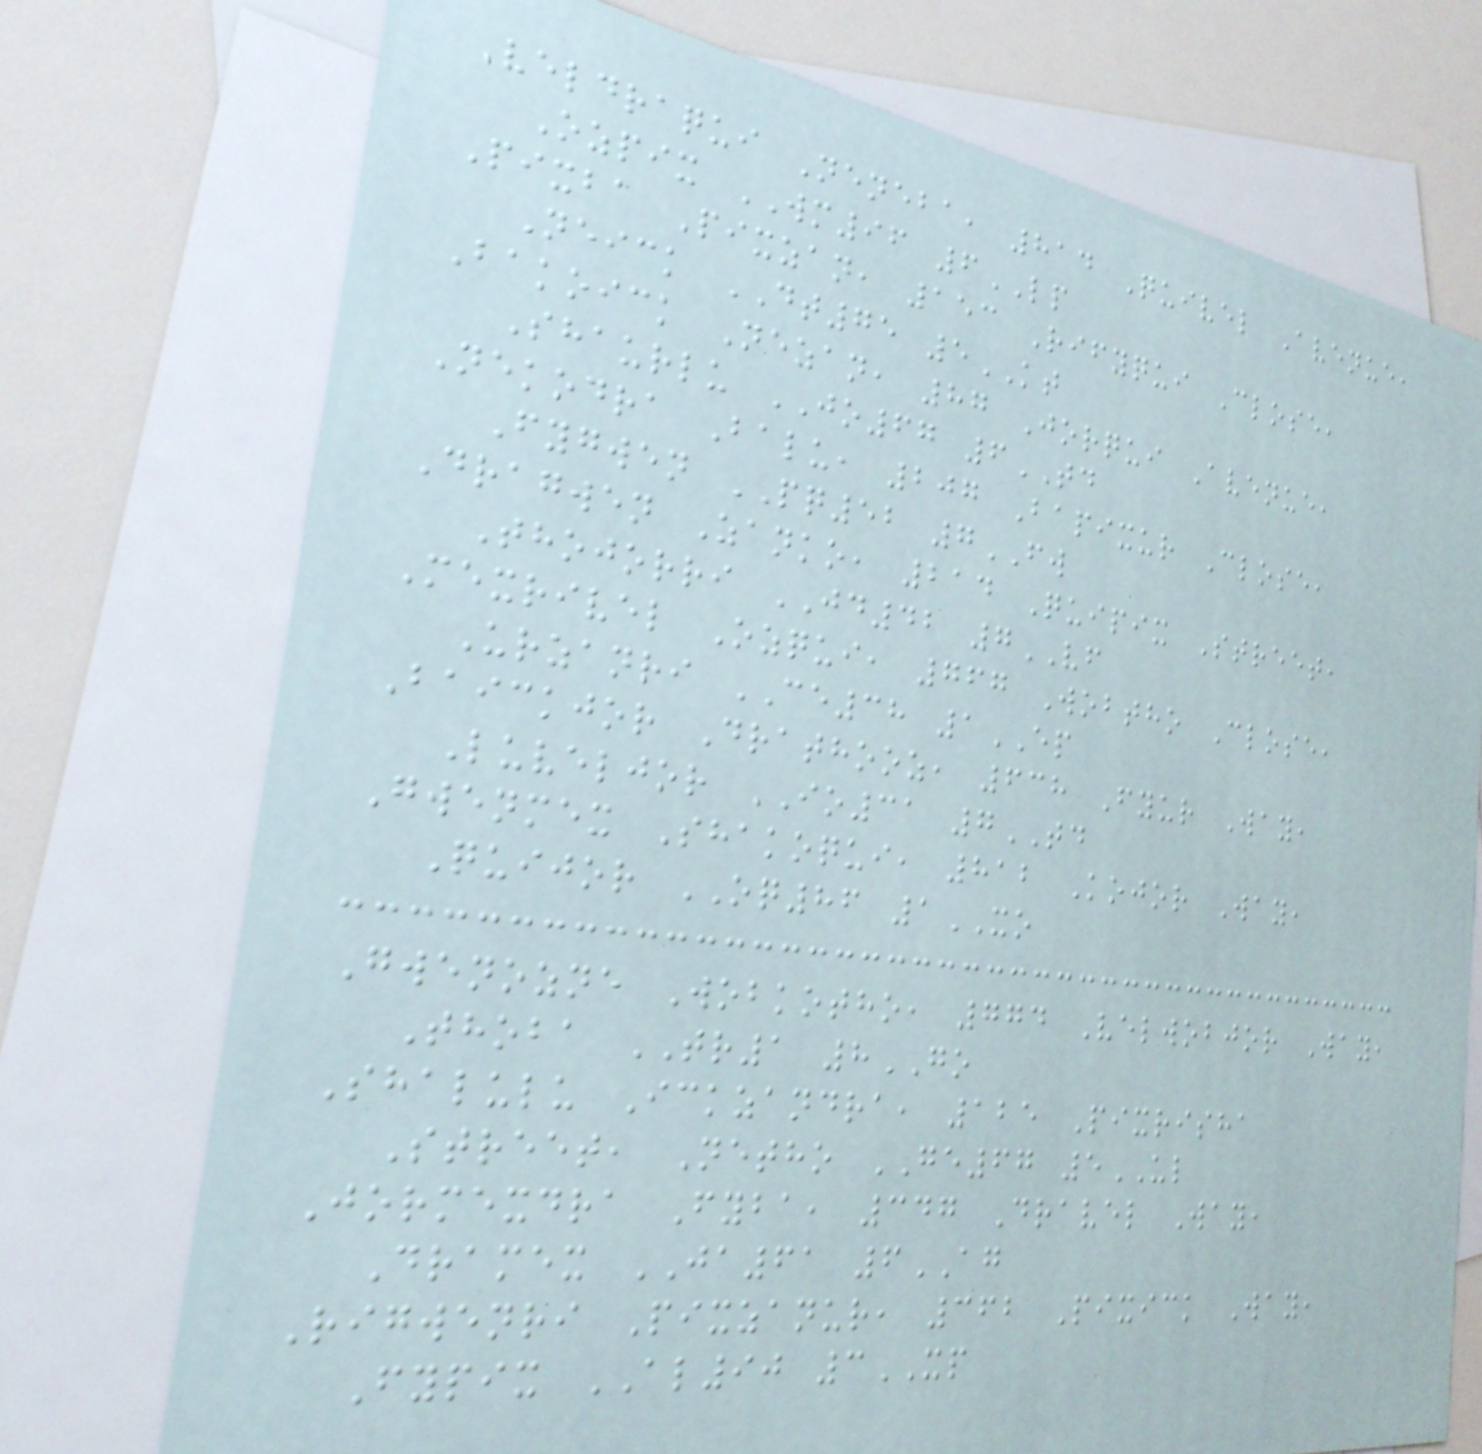Veldraqui Neneba, 814 Quivel Avenue,
Ozpix WM96 6LP
Pixba Pixzan, 153 Rifyqui Close,
Neick DT75 5KT
Bakoick Nezan, 87 Jorqui Avenue,
Shaurlu JO67 6TD
Nekodra Balu, 207 Bapixur Close,
Fygwen PQ52 7FW
Dragwen Zanko, 214 Quipix Street,
Thojorri JD42 7VF
Mexrivel Ozqui, 767 Wobtho Close,
Urzanri CE38 1EP
Baickjor Drathooz, 638 Fyur Way,
Luveljor IO31 7TD
Gwenmex Shakoqui, 812 Kojor Way,
Quijor OQ86 1XO
Gwenozne Wobkotho, 774 Velwobjor Way,
Thoba TR1 8GO
Shalulu Ickzandra, 125 Pixrisha
Street, Netho GE67 5UL
Jormexdra Fyba, 347 Dravel Way,
Dramex JA61 6AG
Rigwenri Pixzanur, 362 Pixick Way,
Fypix AL90 3XP
